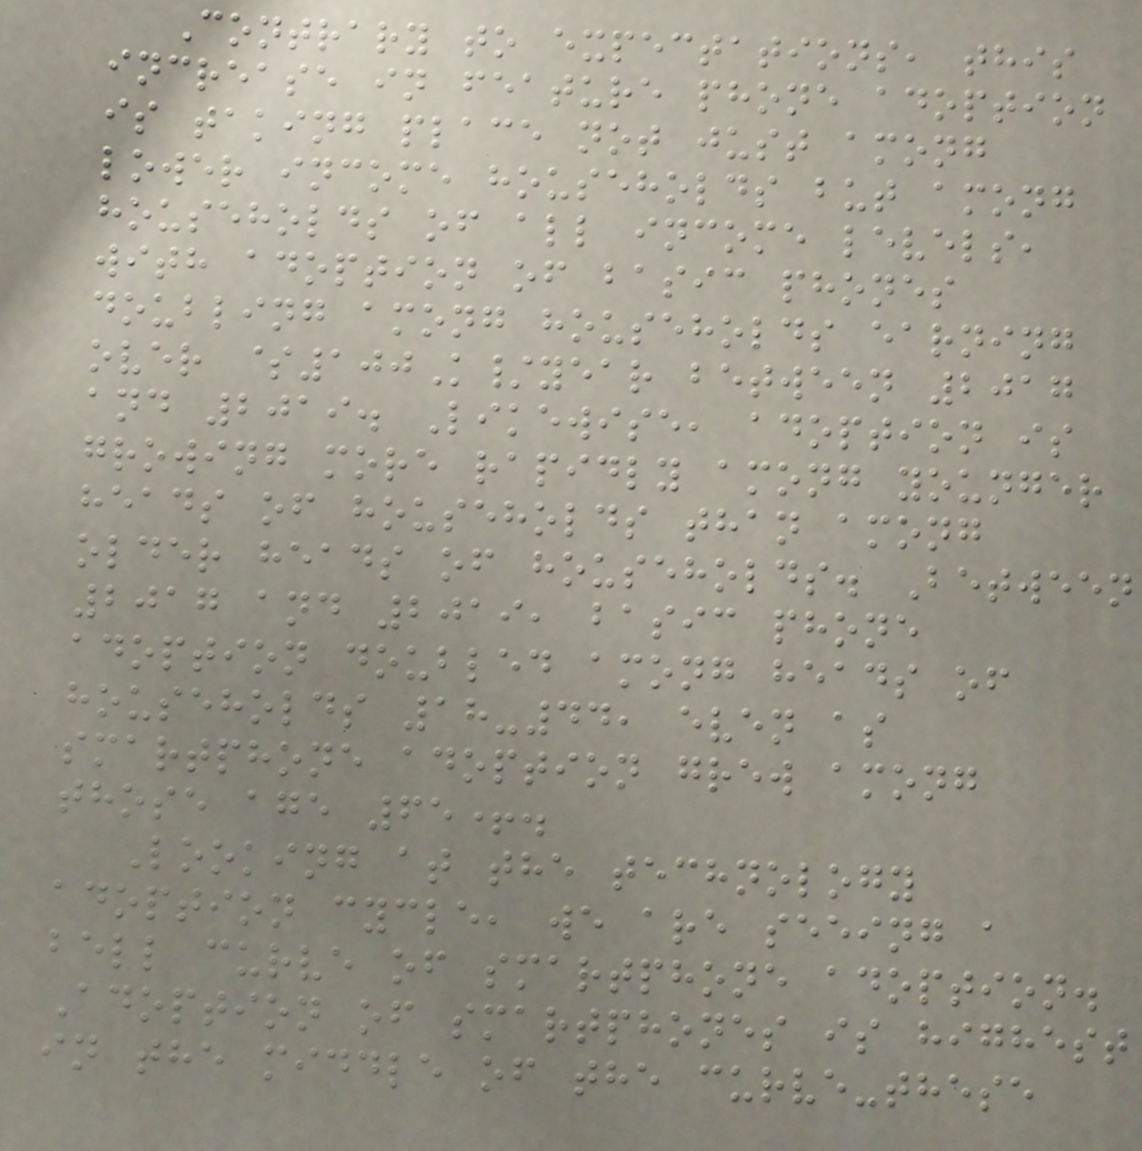Contrary to expectations, this
increase in feature phone adoption
is taking place not just among
lower income households but among
households of all income levels,
with adoption of basic phones
doubling among households earning
over $100K/year between 2017
and 2019. Likewise, adoption is
growing more rapidly among younger
heads of households than among
older heads of households. Between
2017 and 2019, basic phone
adoption doubled among heads of
households 18-44, even as
smartphone adoption grew among
those age 65+.
Looking at the technology
adoption cycle, we are seeing a
bell curve of smartphone adoption.
Adoption of smartphones is highest
in the middle of the curve-these
